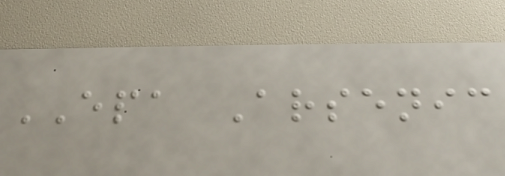EPA Arsenic
